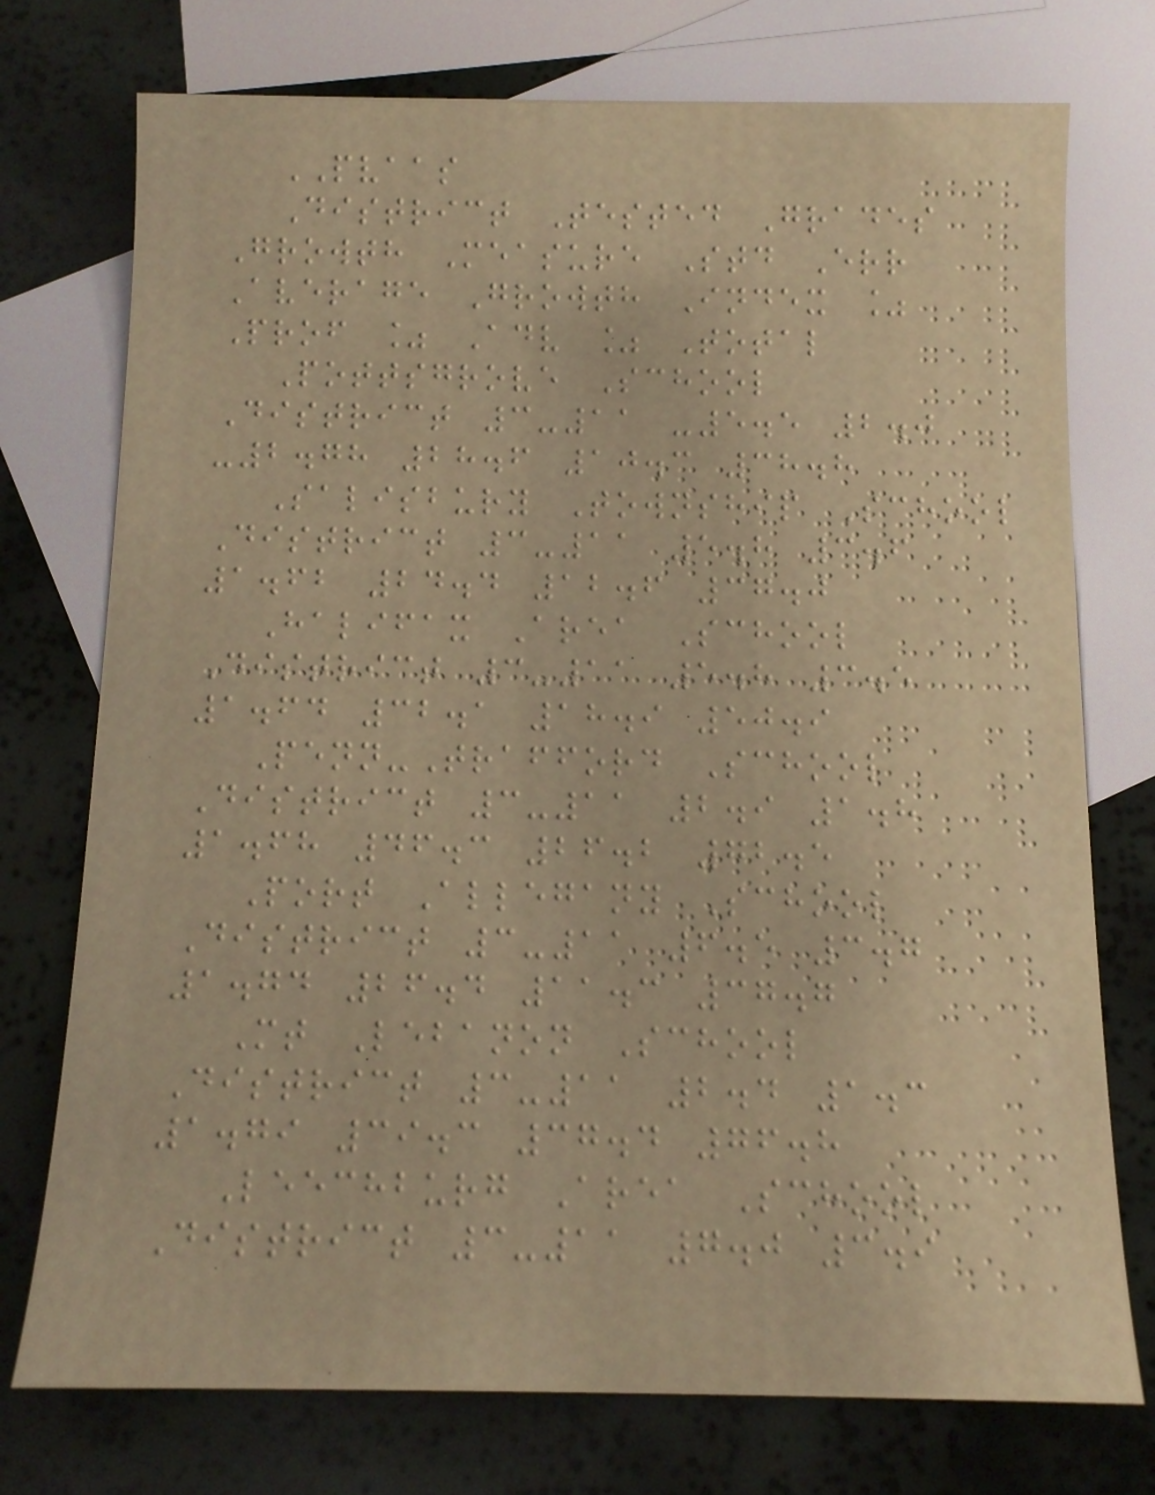PVAAS
District Tested Grades
Growth Measure Std Err
Average Growth Index %
Prof % Adv % Total
Pottsgrove School
District 3-11 -5.5 2.0
-2.78 28.6 10.3 38.8
Salisbury Township School
District 3-11 5.8 3.6
1.62 24.4 12.6 37.0
Halifax Area School
District 3-11 5.8 3.5
1.64 32.1 18.9 50.9
Penn-Trafford School
District 3-11 2.9 1.8
1.68 46.3 26.2 72.5
Port Allegany School
District 3-11 6.5 3.7
1.74 26.4 11.3 37.7
Mt Lebanon School
District 3-11 2.4 1.3
1.79 39.3 37.4 76.8
Leechburg Area School
District 3-11 7.0 3.9
